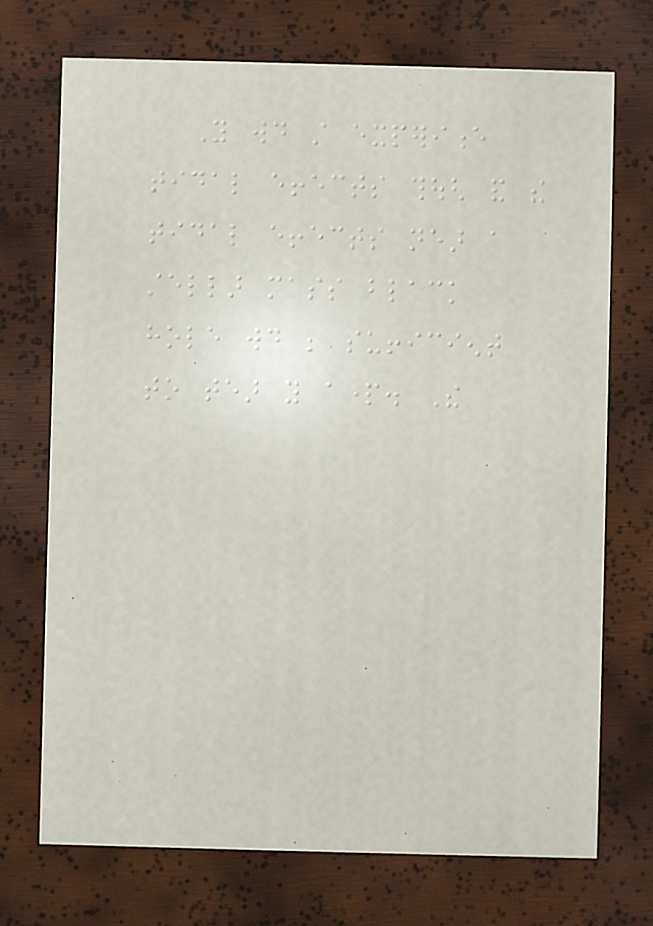You would still experience
tidal effects though and the
tidal effects near a
stellar mass black
hole would be sufficient
to tear you apart. The
